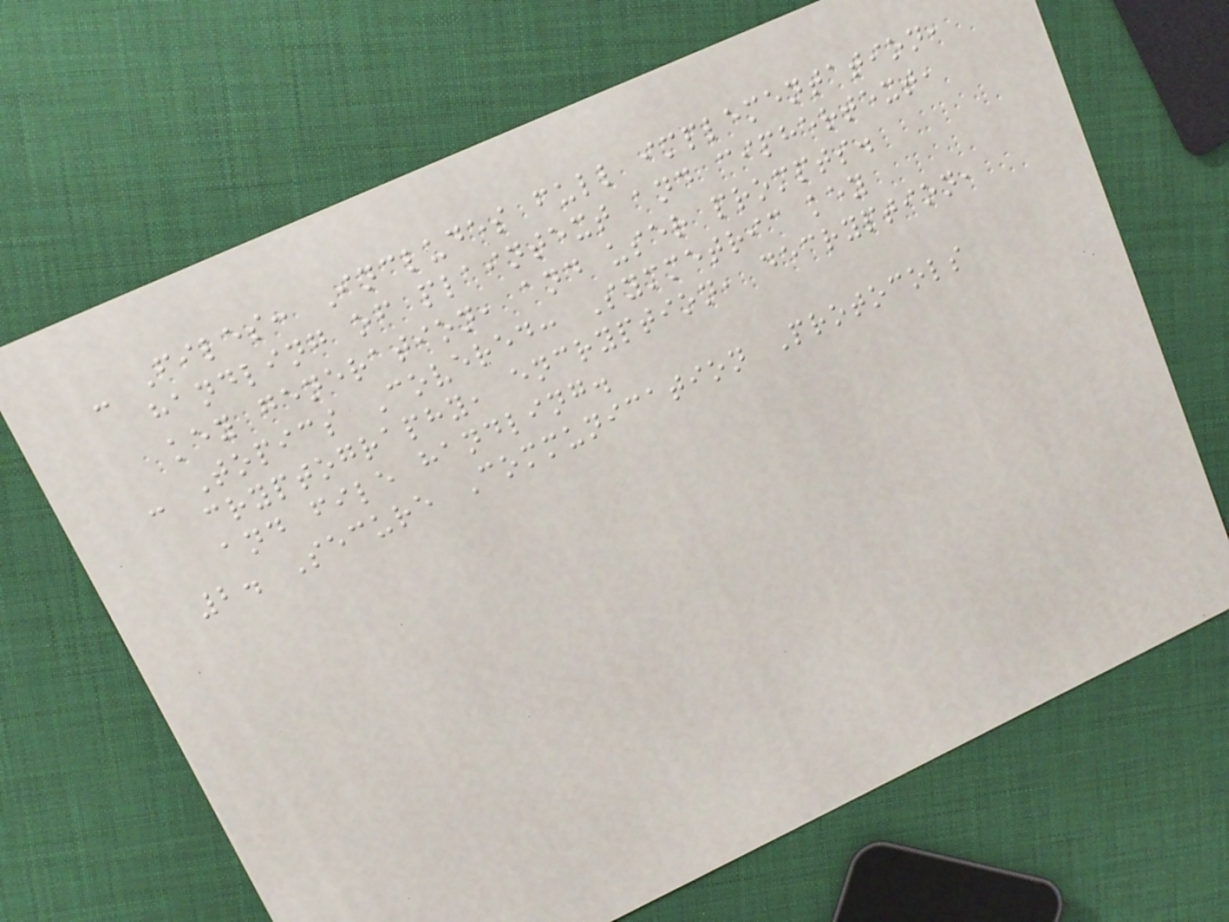- Files: Includes full implementation,
handling of plaintext and ciphertext,
key generation, and user prompts.
- Topics Covered: Symmetric key
cryptography, encryption, decryption,
and file handling.
2. Secure Communication Protocols
